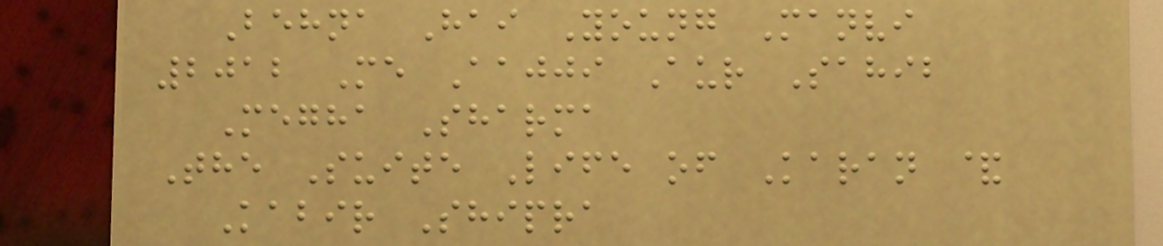Behna Hai Young Manvi
2012 Me Aajji Aur Sahib
Megha Sharma
The Suite Life of Karan &
Kabir Shipra
